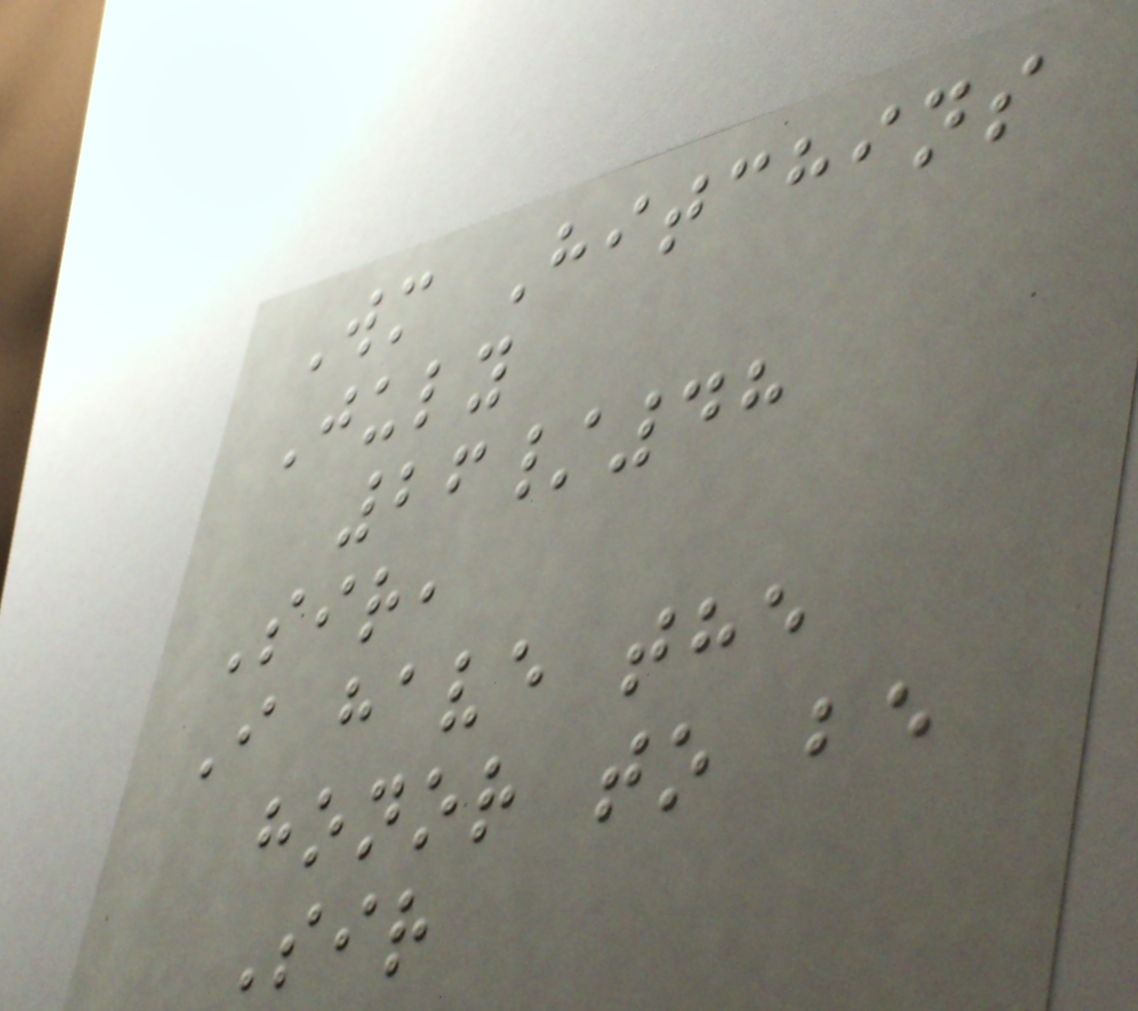Wm Hitchins
July
26/48
Sir,
I have the
honor to be
Sir
